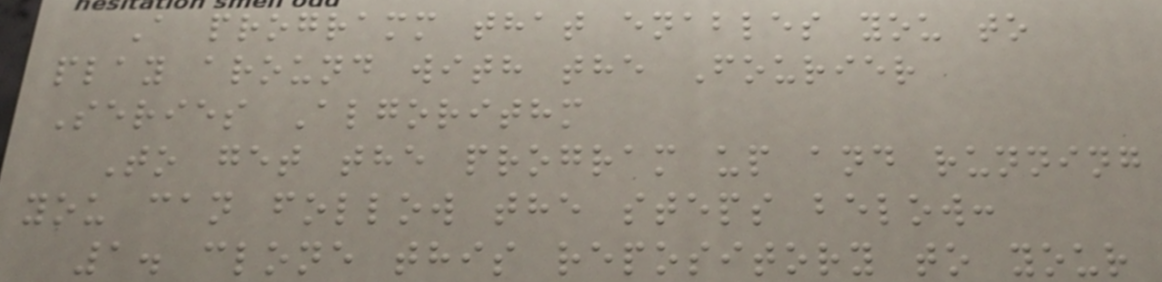A programm that enables you to
play around with the Fourier
Series Algorithm
To get the program up and running
you can follow the steps below:
1. clone this repository to your
